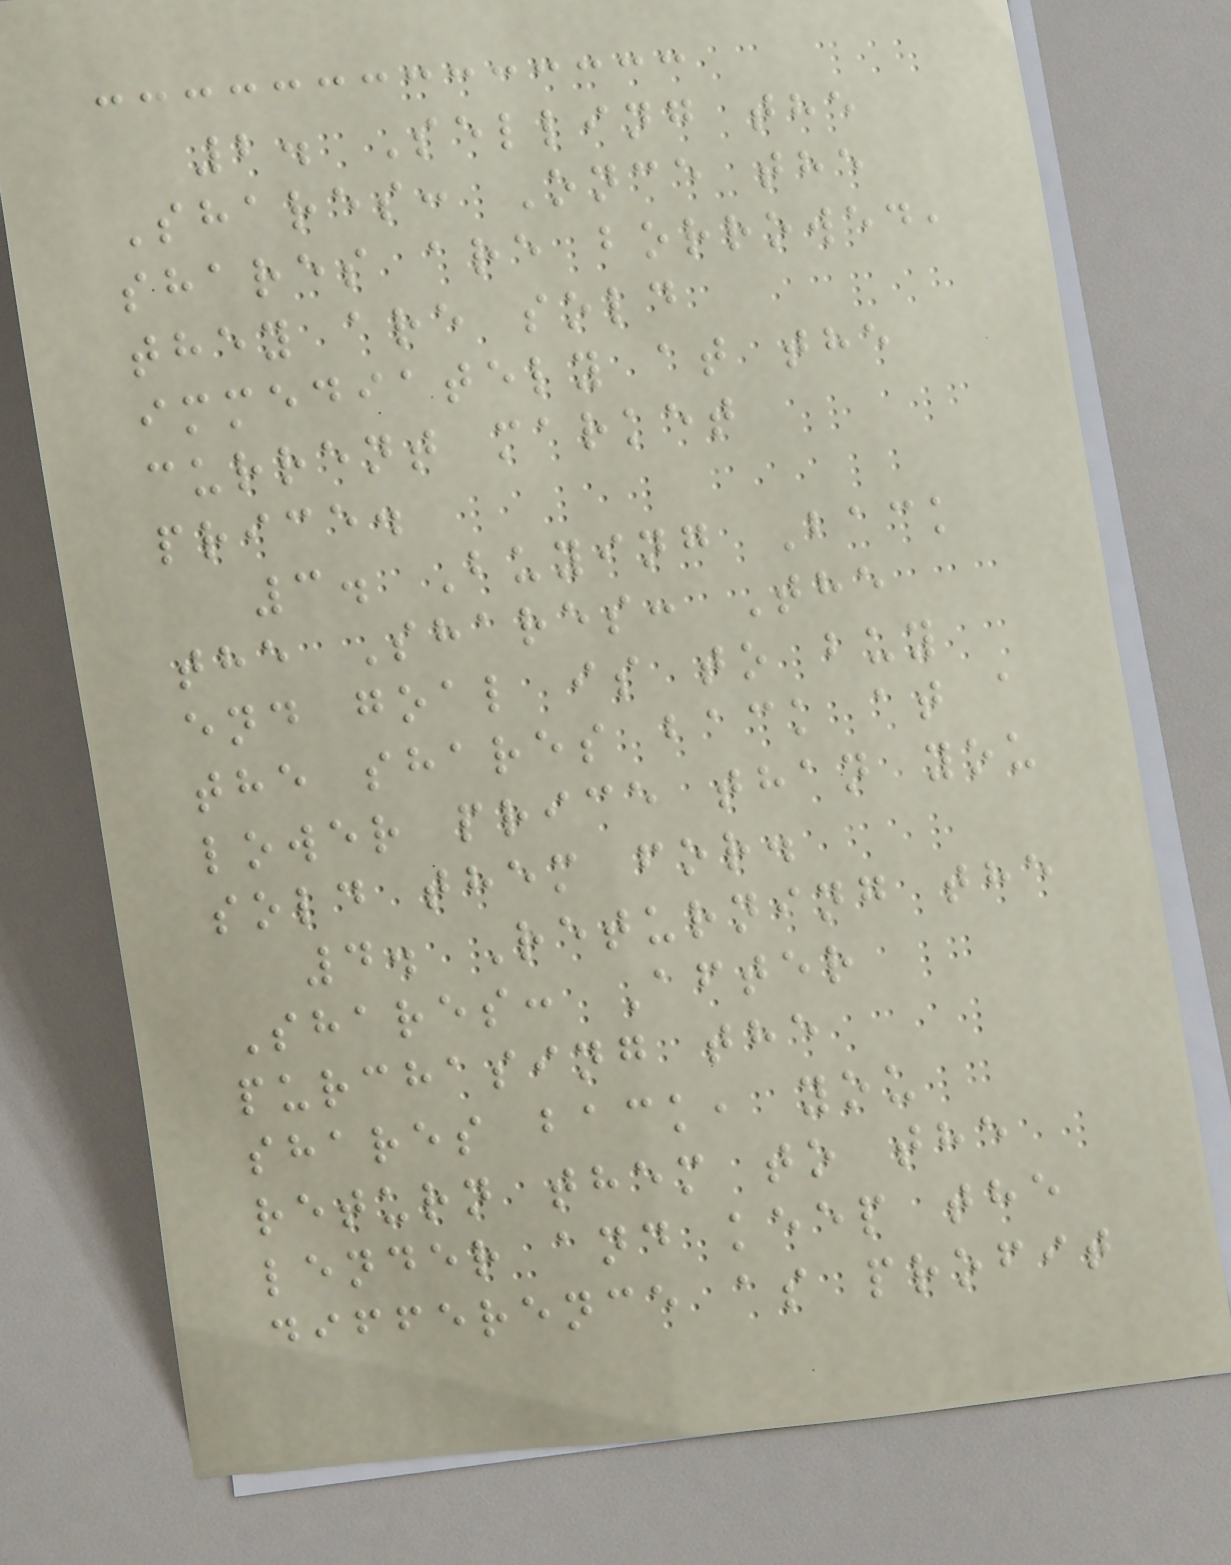2. Selling the
Shares: Once the
shares are borrowed,
they are sold
immediately at the
current market
price.
3. Buying Back
the Shares: The
end goal is to buy
the shares back at a
lower price than you
sold them for.
4. Returning the
Shares: After
purchasing the
shares back, you
return them to the
lender and keep the
difference as profit
